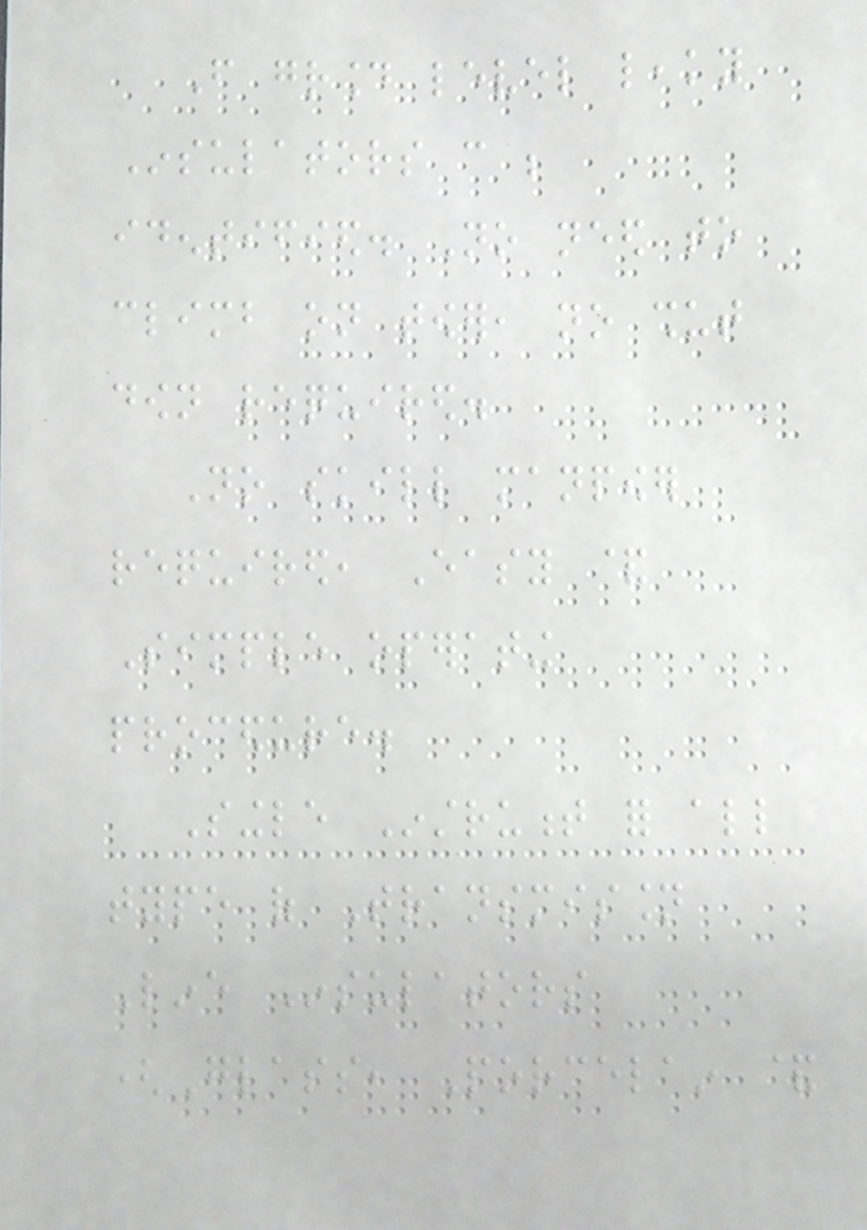From ground level leaky
Insulators can be
identified. No need to
climb on tower, no shut
down required.
No skill manpower
required, Easy &
Simple operating
procedure.
Single Instrument for all
type of Transmission
Line Insulators
(Glass, Porcelain &
